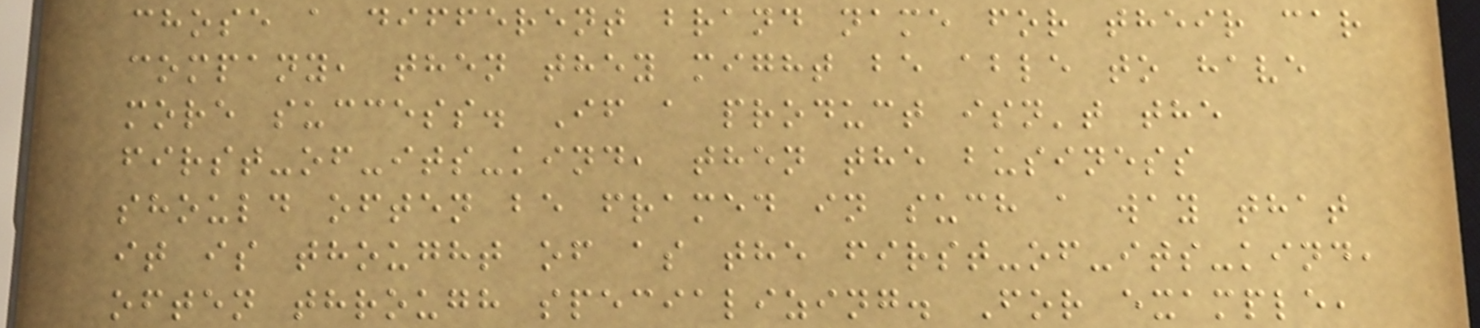chose a different brand name for their car
company, then they might be able to have
more success. If a product isn't the
first-of-its-kind, then the business
should often be framed in such a way that
it is thought of as the first-of-its-kind,
often through specializing. For example,
